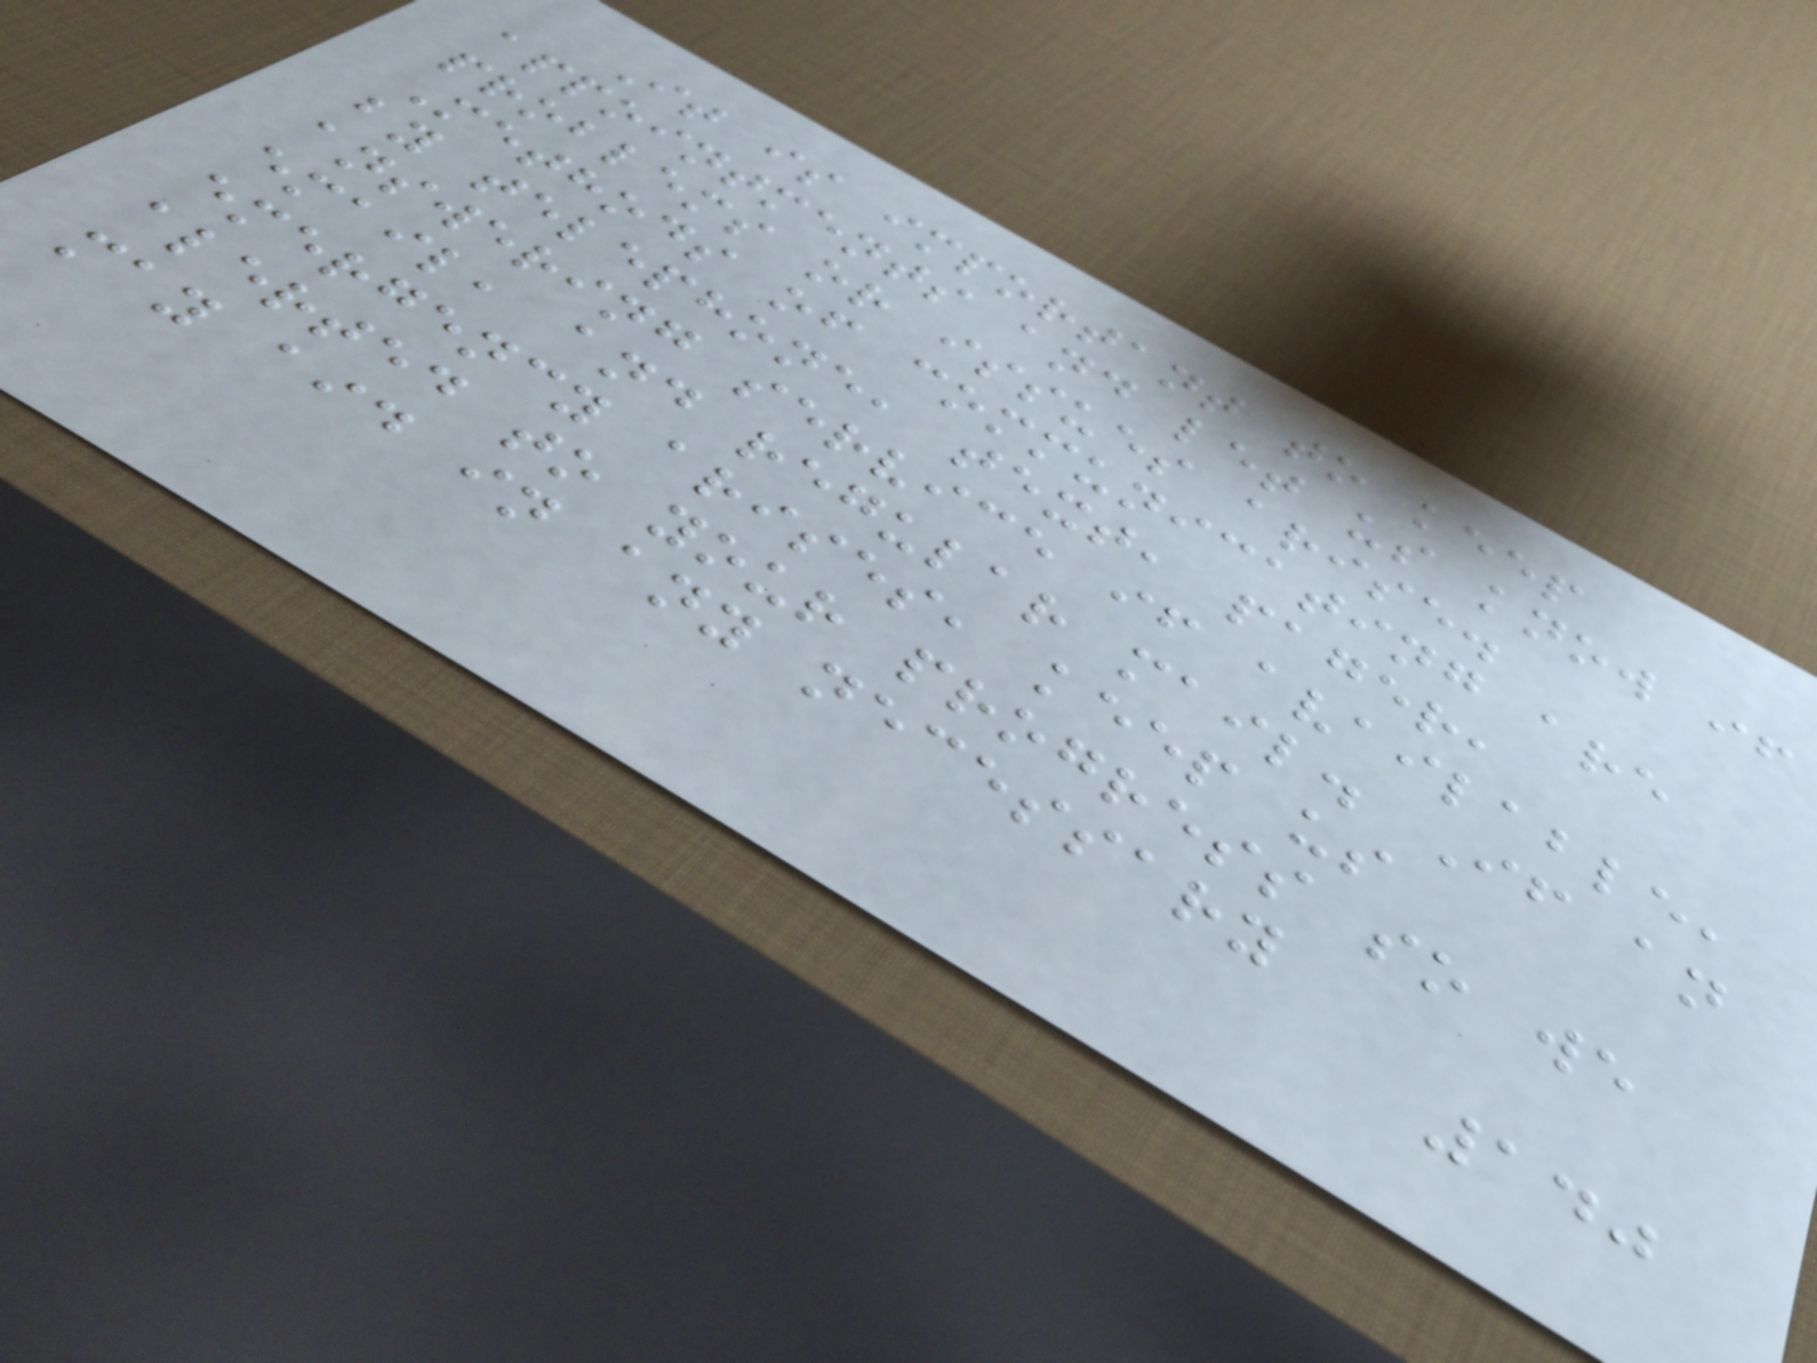It is important to keep
appointments and let us know if
problems or issues arise.
Methods of communicating are
by telephone, text, pager,
answering service if available,
email, and regular mail. If an
emergency arises, keep us
alerted to your progress so we
may aid in any necessary
140
